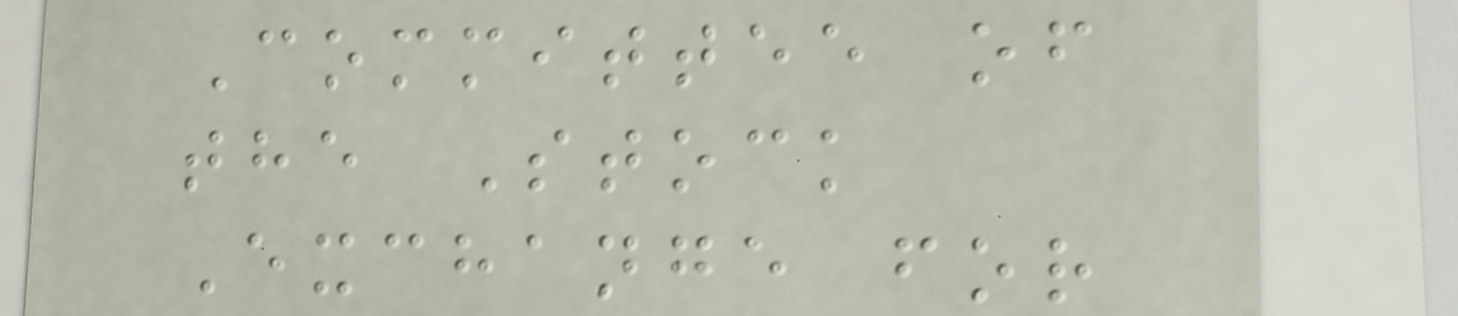Committee of
the Stock
Exchange for
